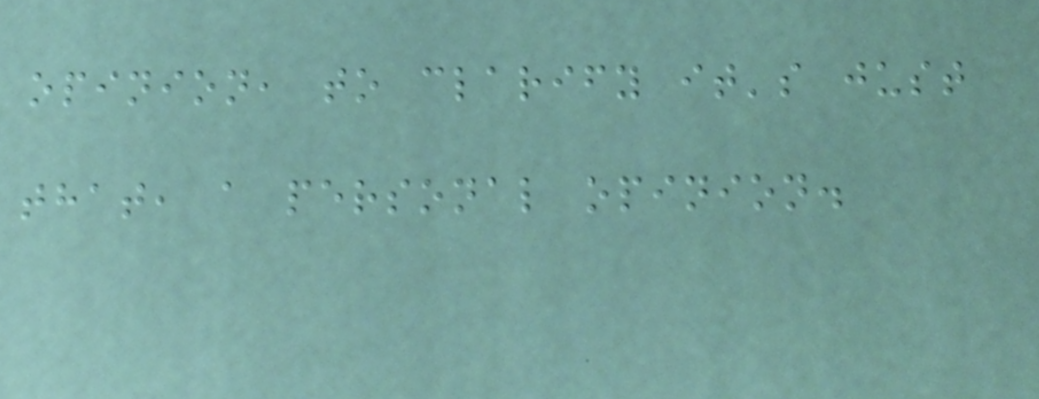opinion, to clarify it's just
that, a personal opinion.
